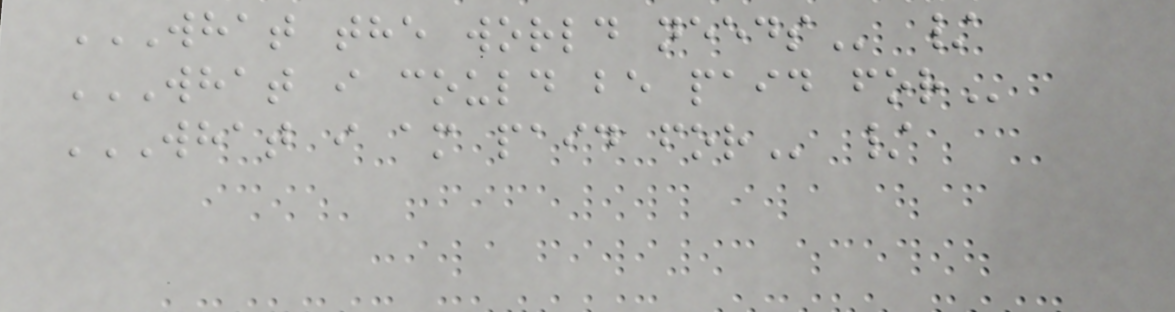WHAT THE WORLD NEEDS /
WHAT I COULD BE PAID FOR
WHAT I AM PAID FOR /
